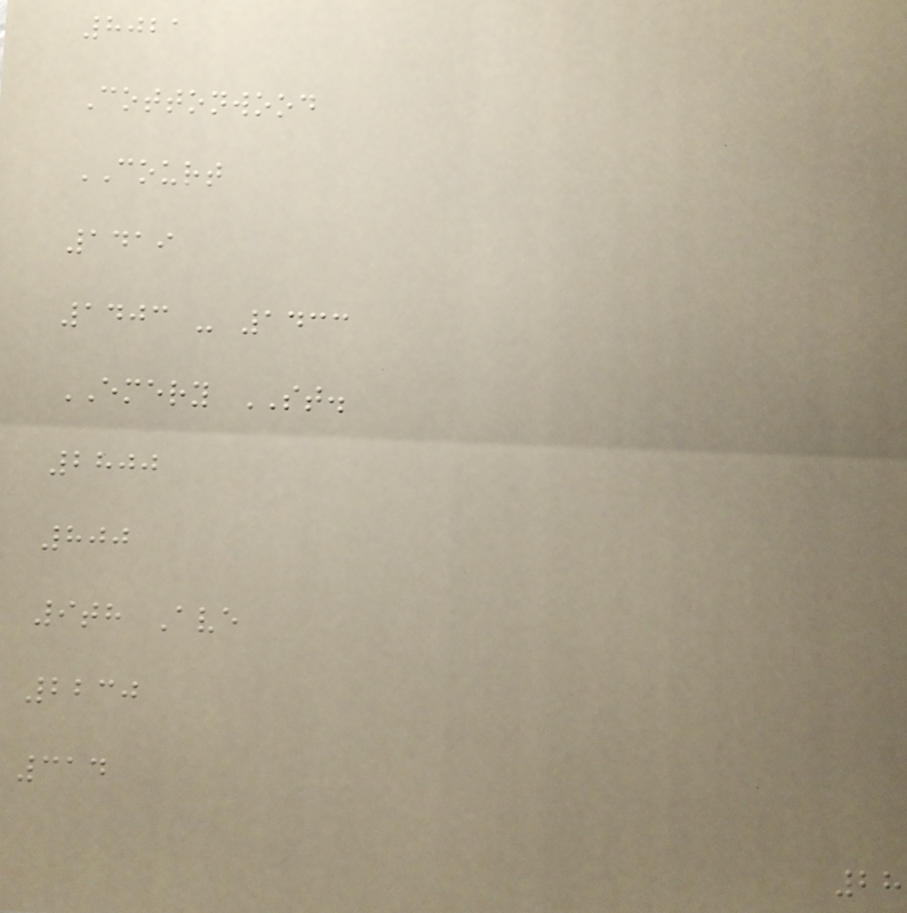8021
Cottonwood
COURT
1419
1403 - 1433
EMERY ST.
2800
800
9th Ave
2230
314
28
